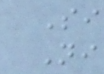Si
Ni
